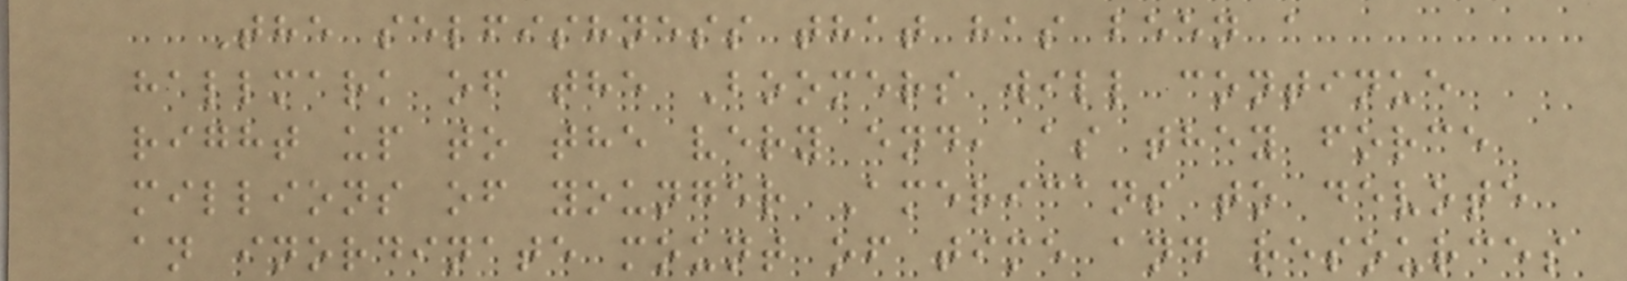The selfishness that has been a
hallmark of the Boomers will continue
right up to the very end, as they force
millions of younger Americans to devote
an inordinate mount of time and resources
